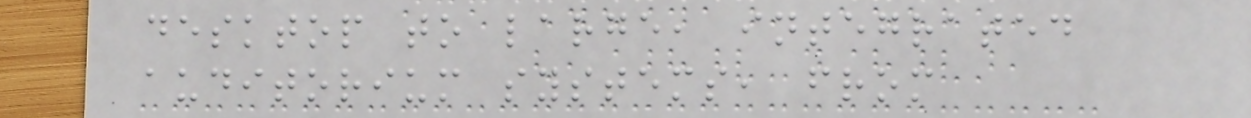desktop to large, integrated
auditorium systems, from
